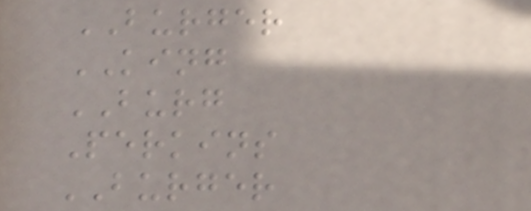BURGER
KING
BURG
Perkins
BURGER
